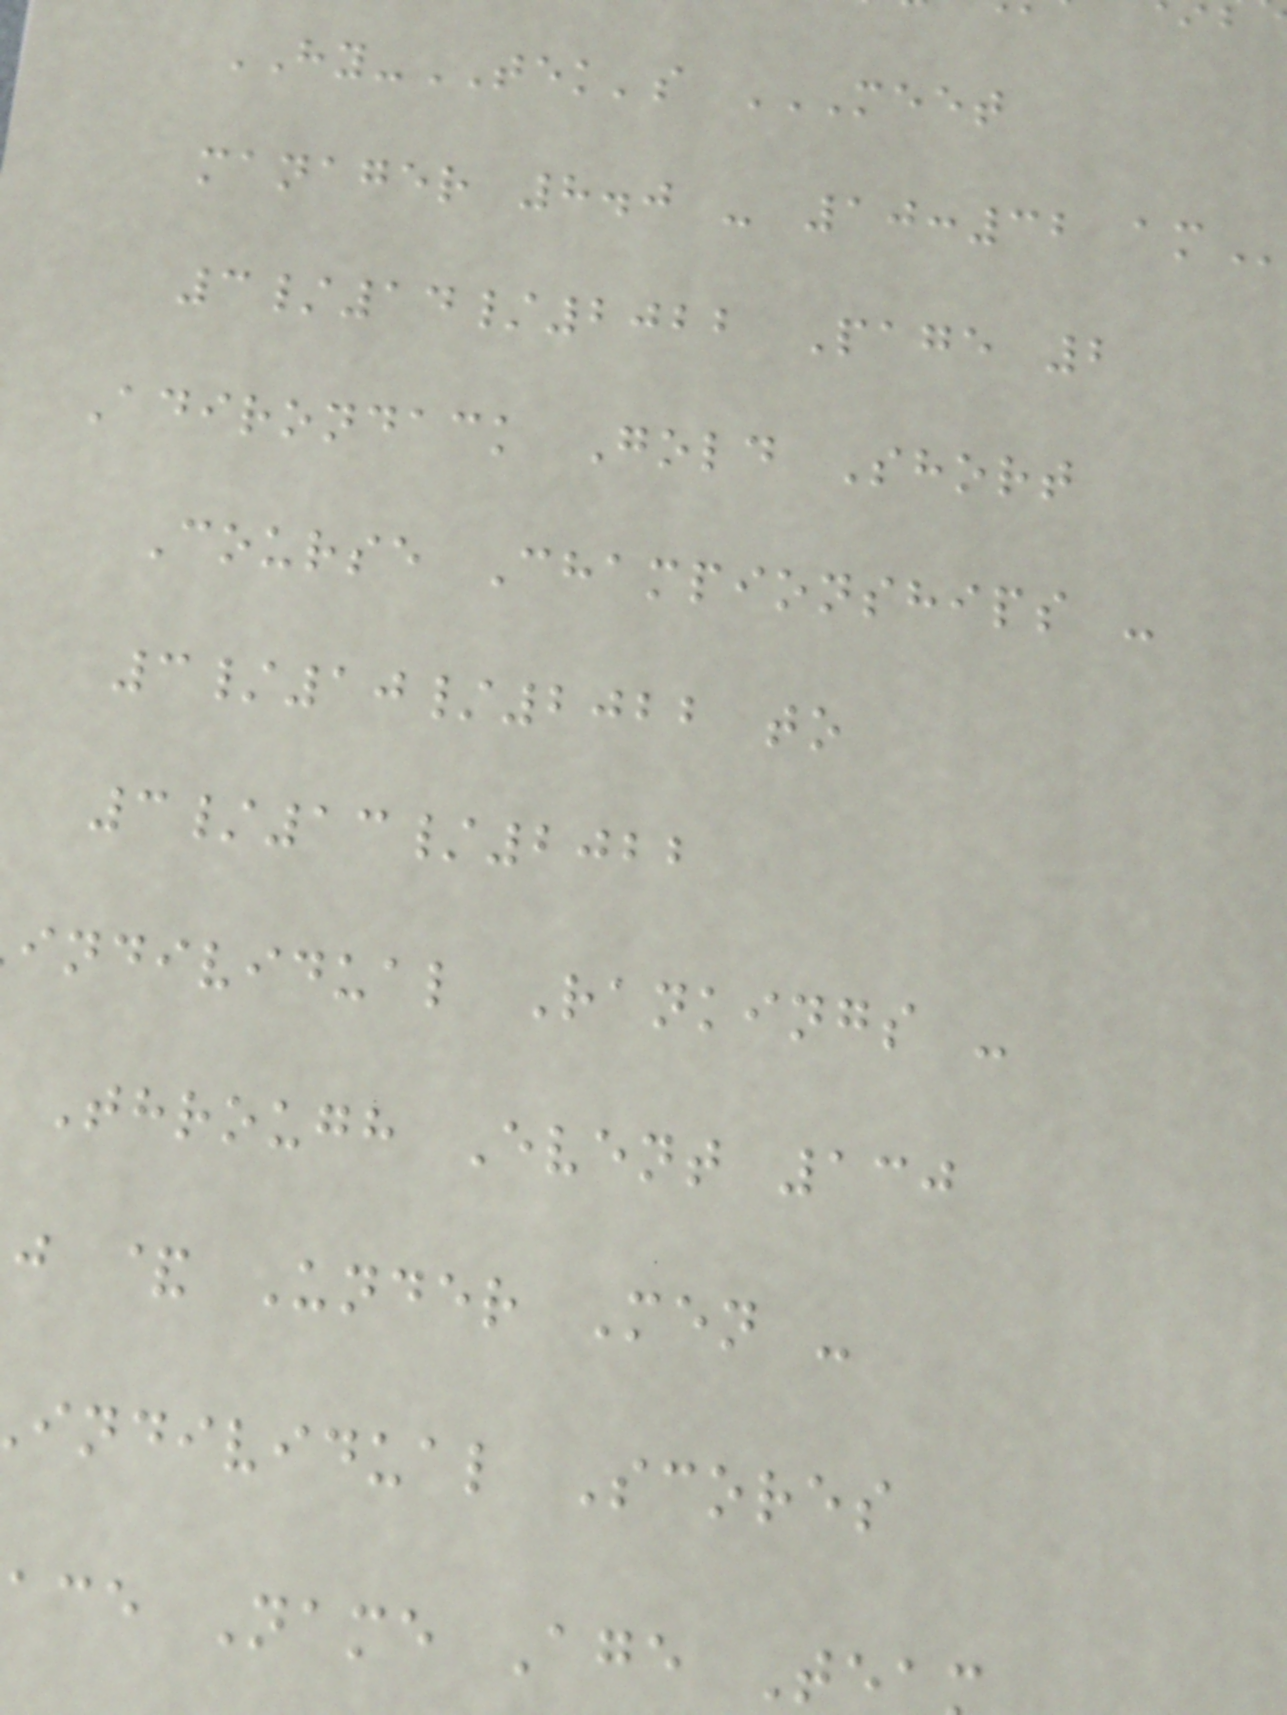HY-TEK's MEET
manager 8.0 - 10:32
3/14/2022 Page 2
Adirondack Gold Short
Course Championships -
3/10/2022 to
3/13/2022
individual Rankings -
Through Event 130
j & Under Men -
individual Scores
ace Name Age Te
